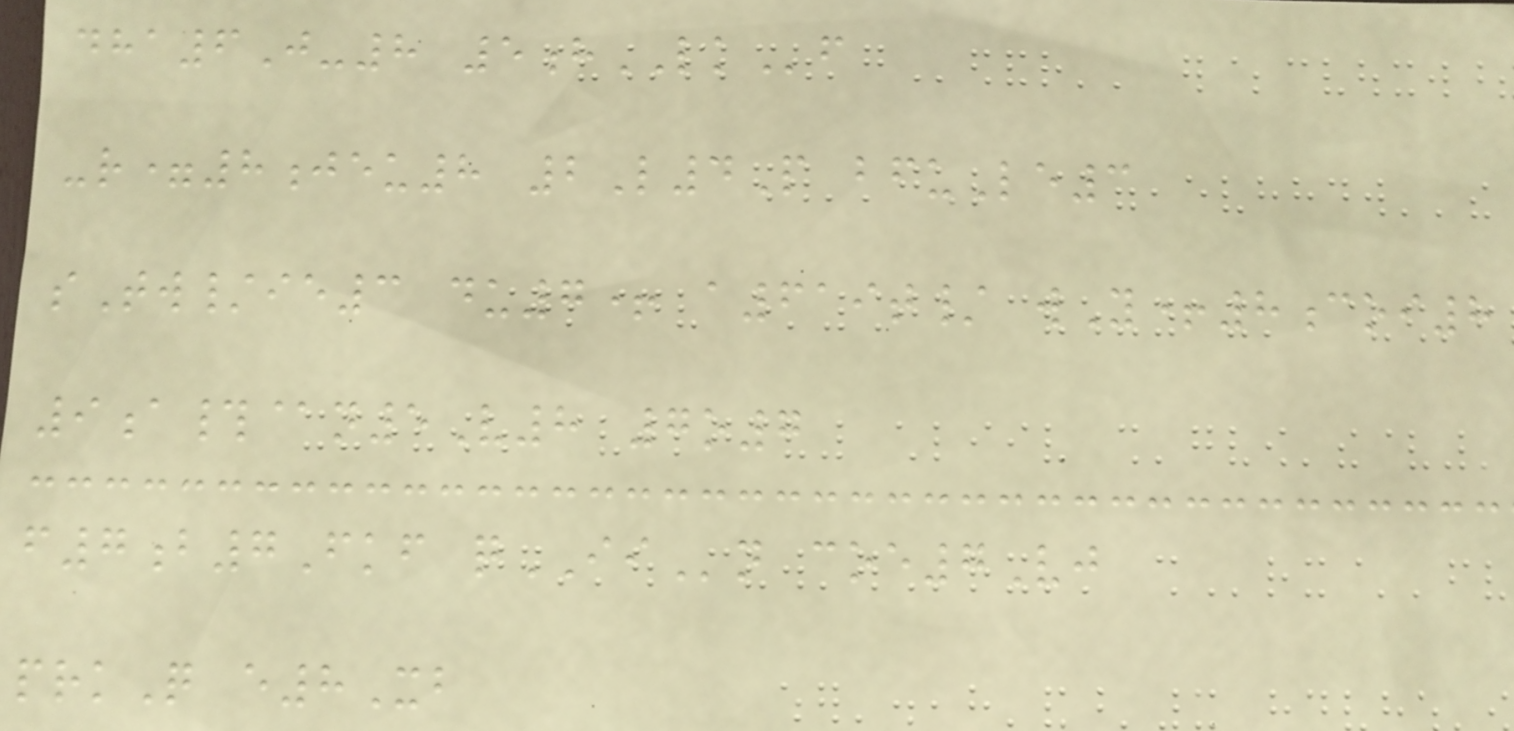dha6J-8 5hLKf
-r=8jeu8 2L4P bfuLe3
sTw/ie3 du7+ a619t/ wY+8coi8
9a#@n5V8 7o7
f7b7Fkf qIIn coe7Vj
prkQ e8Xb
